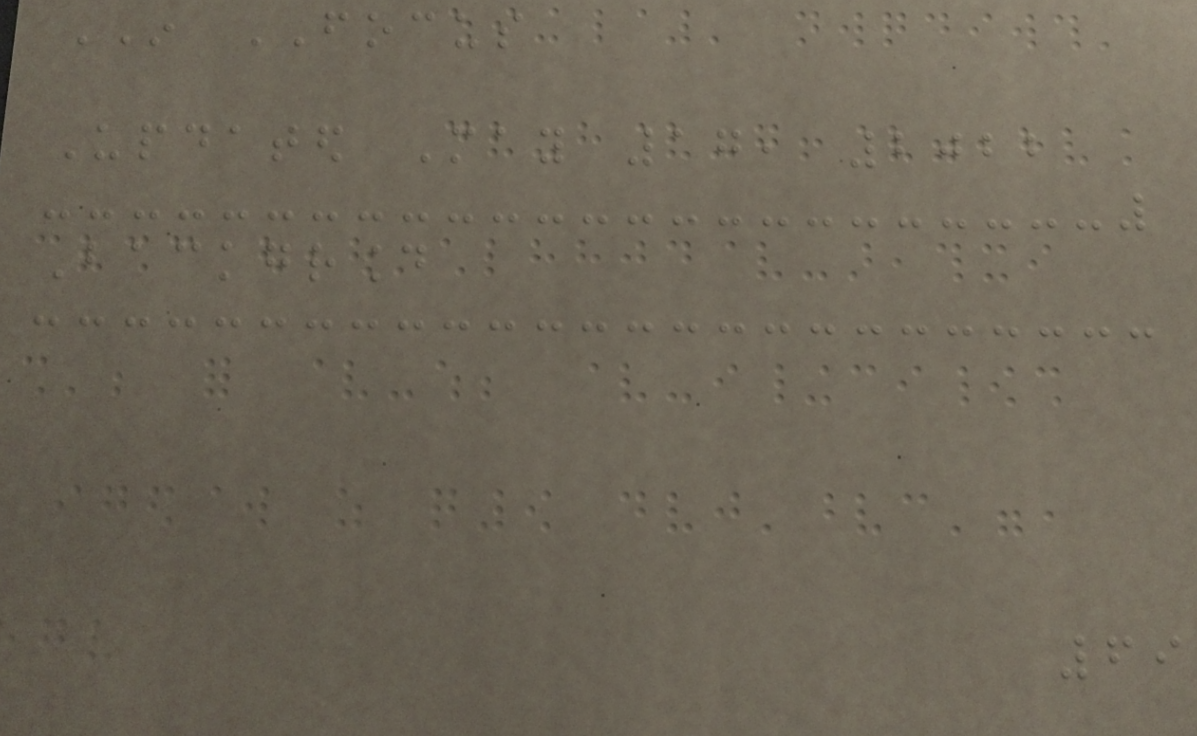IN FOCUS
Updated May 17, 2022
Background
69
